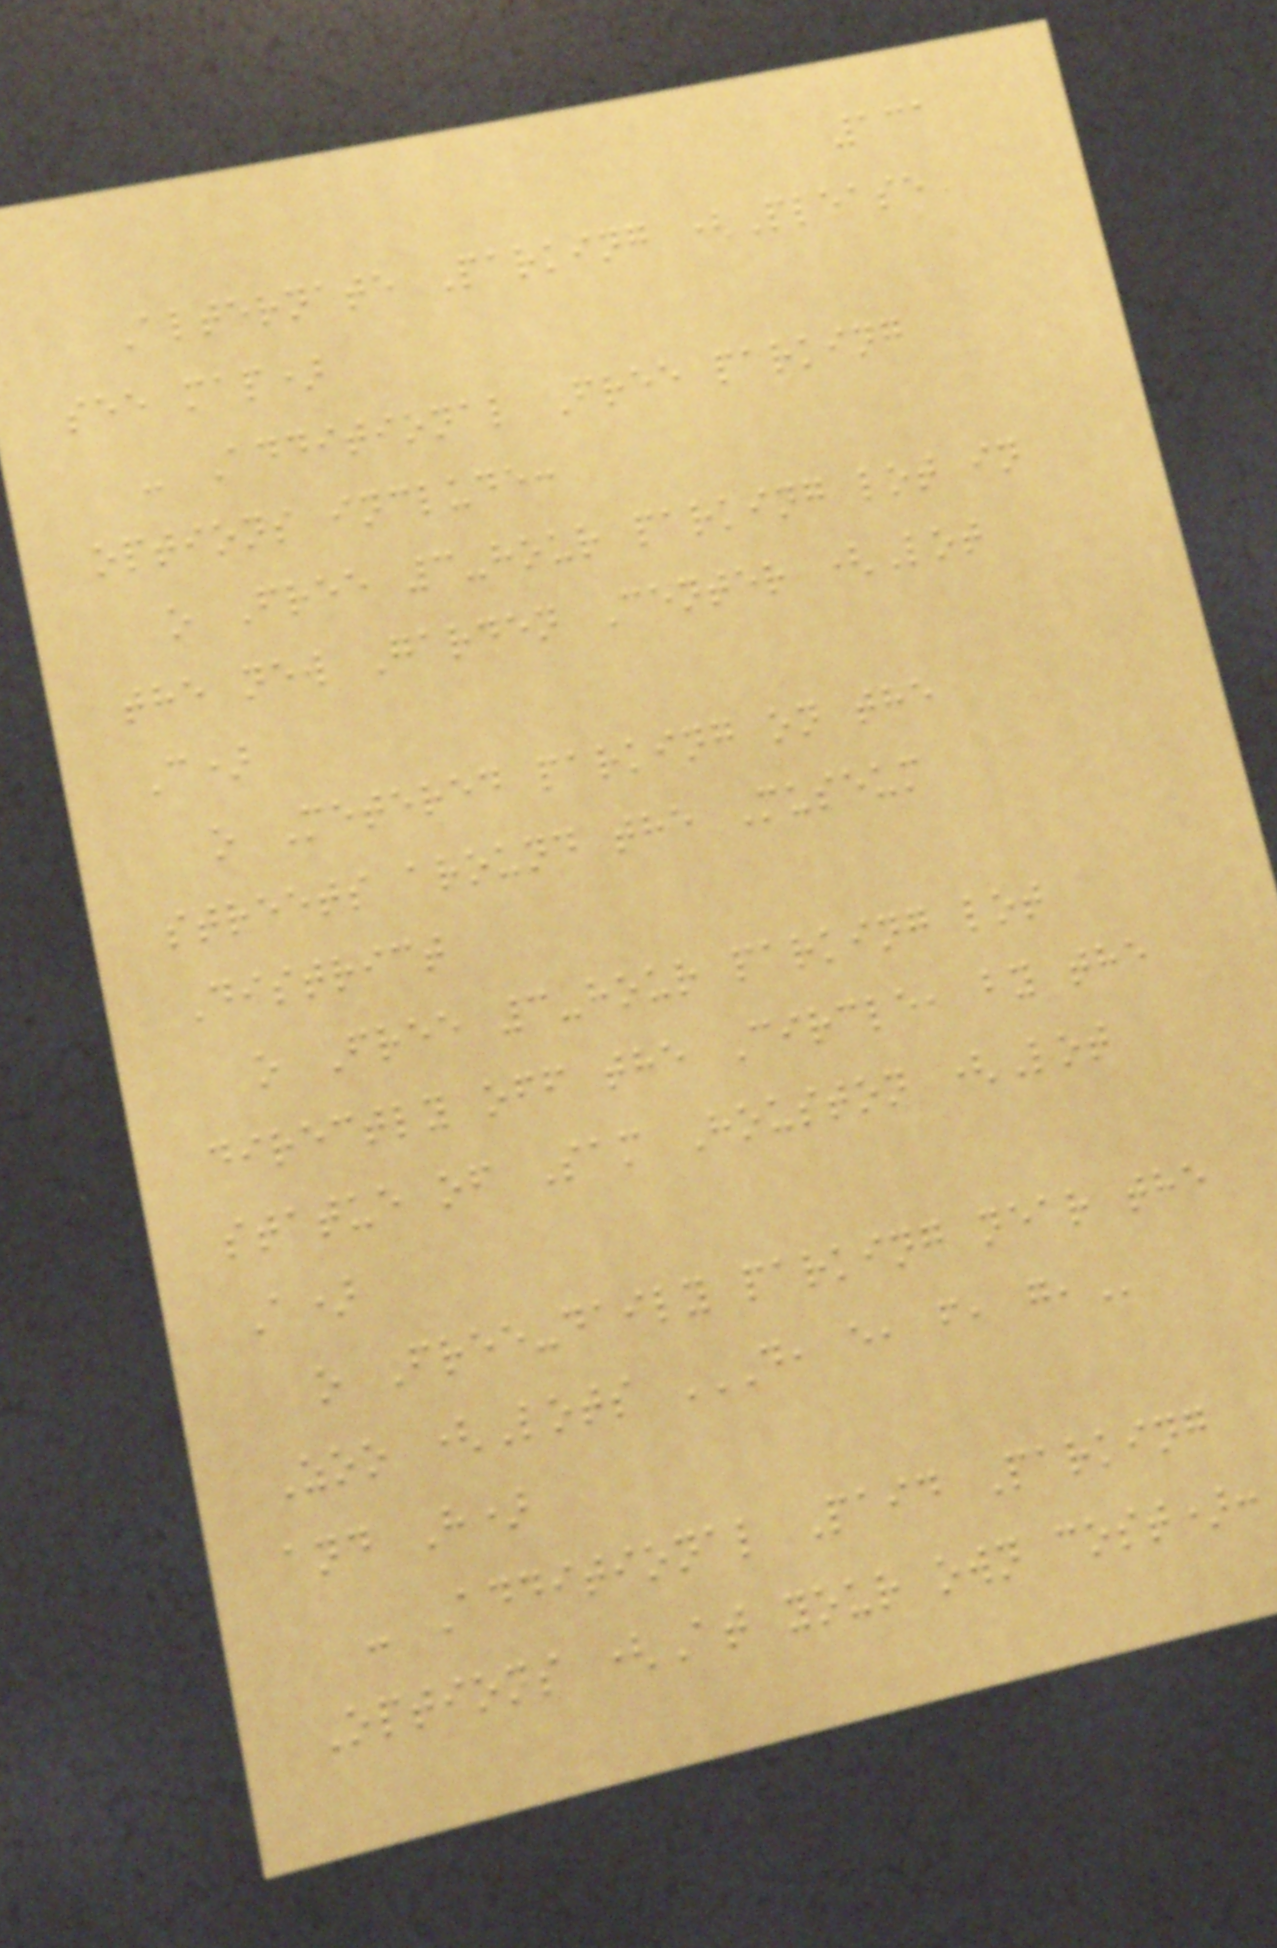131
Alternate Parking (Please
see map)
- Additional Free parking
options include:
o Free 3-hour parking lot in
the new Garden Center (Lot
C)
o Metered parking on the
streets around the Museum
District
o Free 3-hour parking lot
directly off the Circle, by the
statue of Sam Houston (Lot
A)
o Free-daily parking near the
Zoo (Lots D, E, F, G,
and H)
- Additional Paid Parking
Options (At your own cost):
